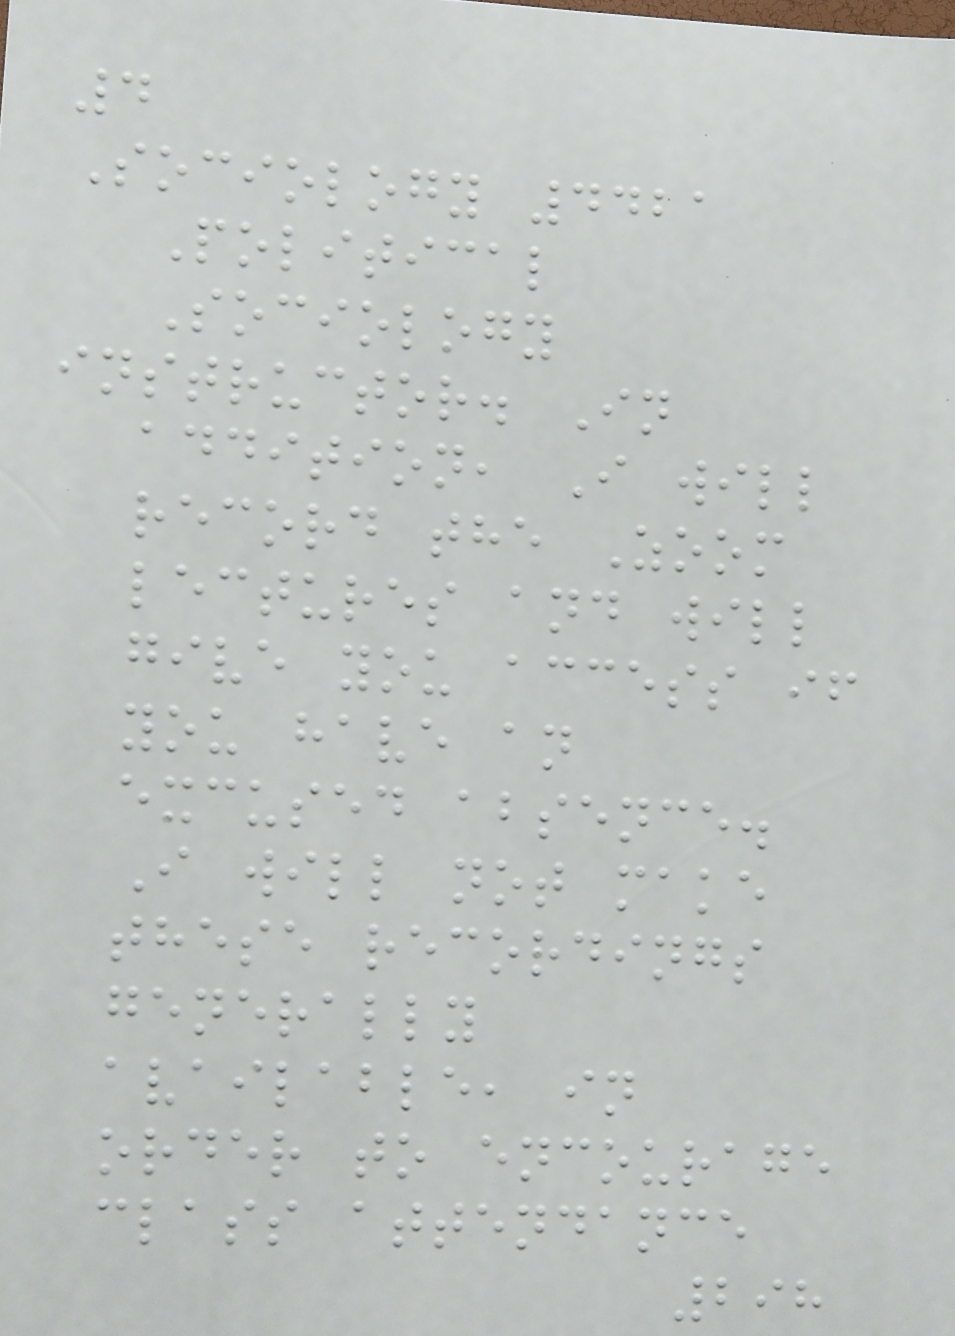4
Sociology 4421
Political
Sociology
instructor. In
addition, I will
record the Zoom
lectures and will
give you access if
you have an
excused absence.
I will not make
these recordings
generally
available, in
order to encourage
class attendance
298
